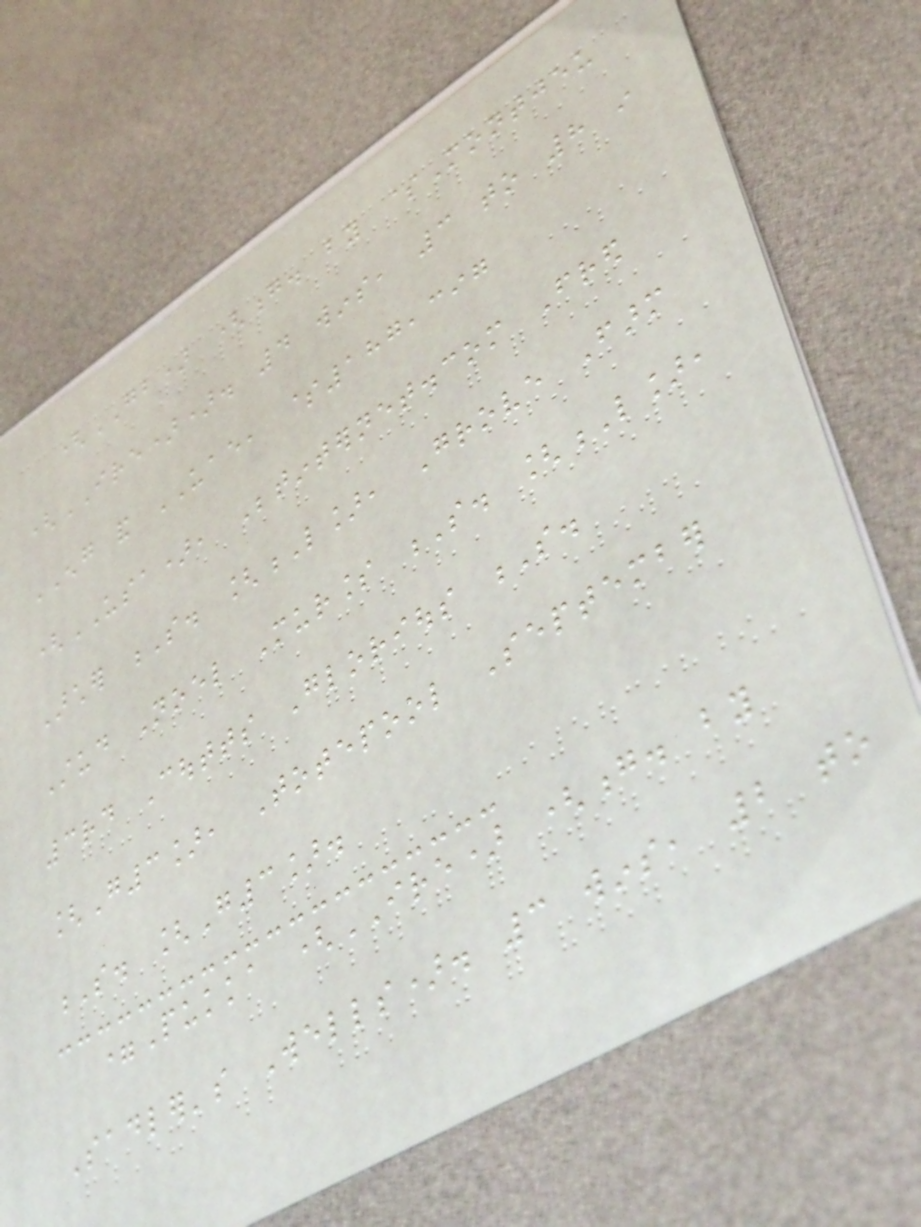(GB) (g. by $Montjeu
(IRE)). 4 wins, 3 to 8 in
ENG and UAE, $187,397
(USA), Betinternet.com Fred
Archer S. [L], Grove Farm
Stud Noel Murless S. [L],
3rd Coutts Glorious S.
[G3], Totepool September
S. [G3].
=Pukka (IRE) (g. by
Sadler's Wells). 3 wins, 2 to
